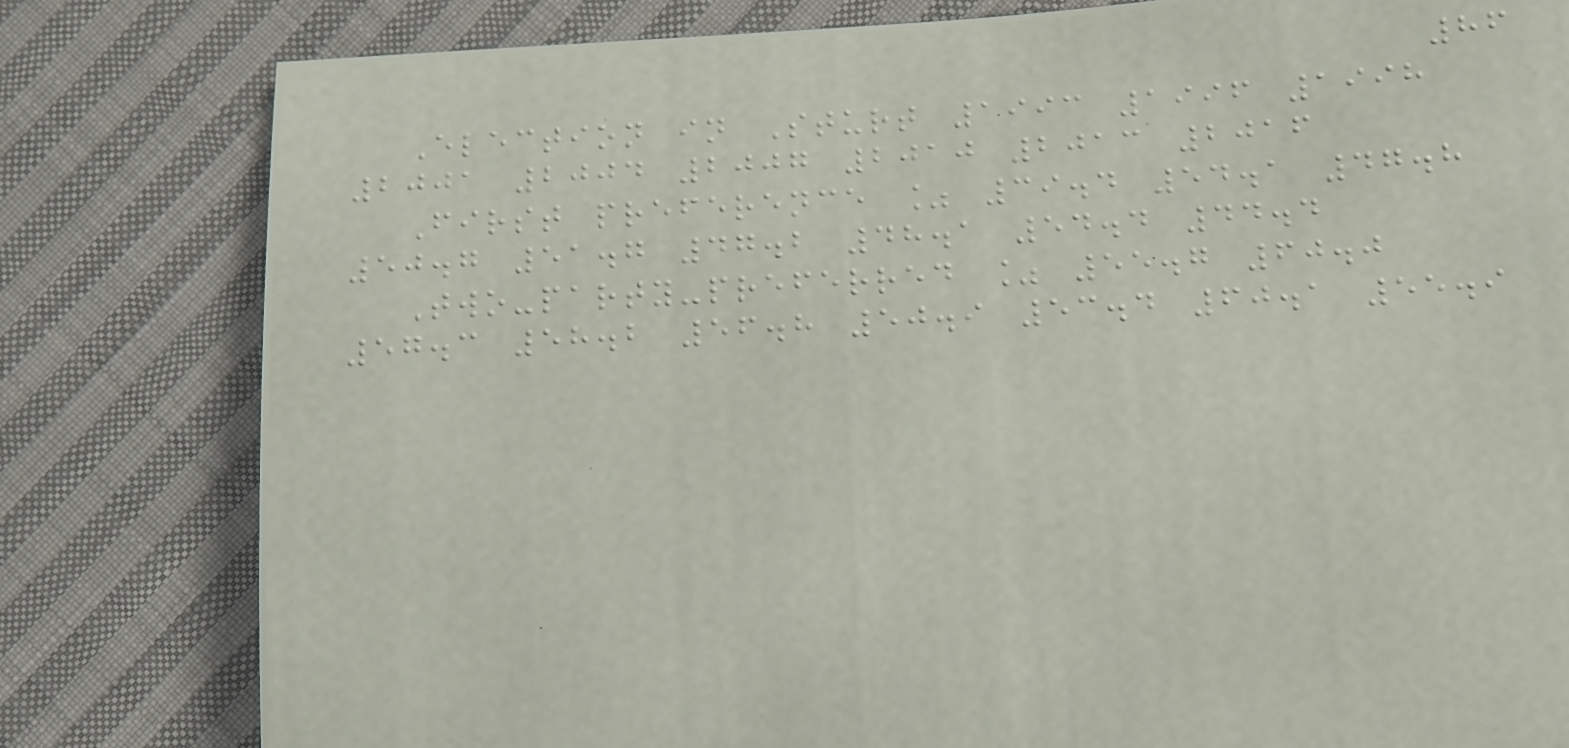86
Election in Sturt 1993 1996 1998
2001 2004 2007 2010 2013 2016
First preference % 39.4 54.1 47.8
50.7 51.7 47.2 48.1 54.4 44.4
Two-party-preferred % 55.7 60.0
57.3 58.2 56.8 50.9 53.4 60.1 55.9
